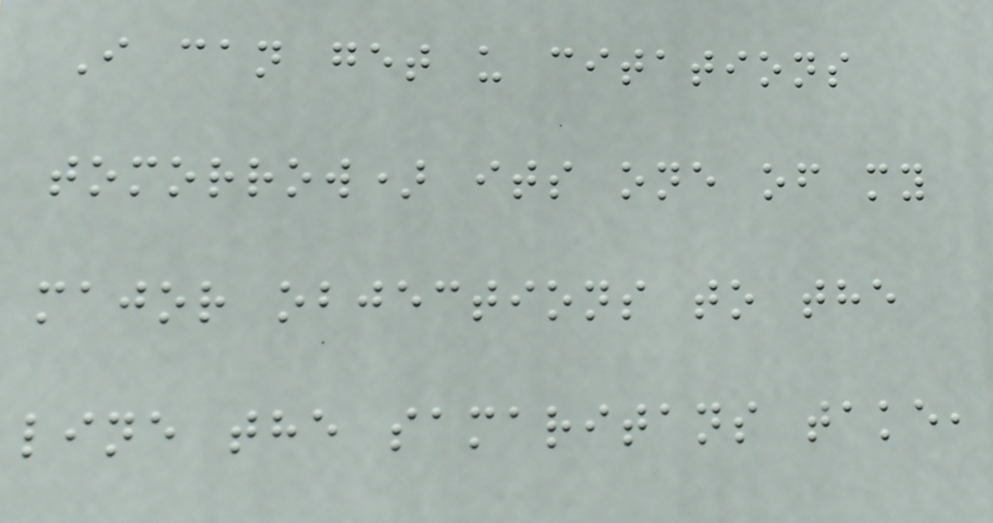I can get u citations
tomorrow) its one of my
major objections to the
line the samaritans take,
